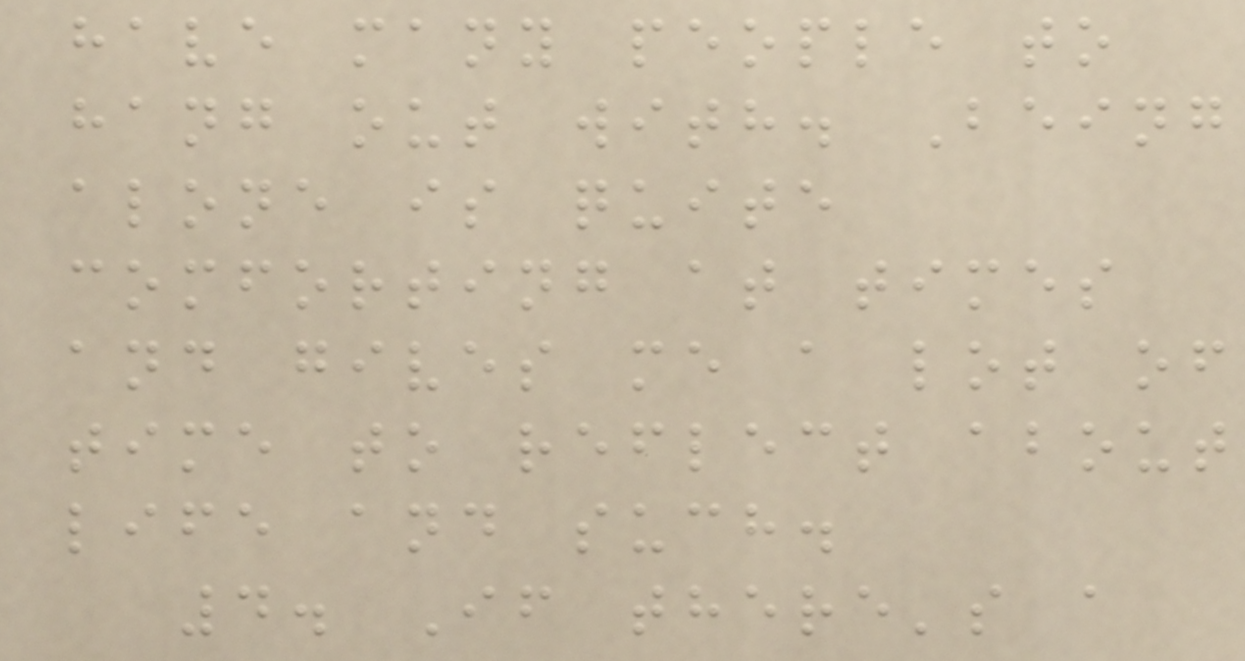have many people to
hang out with. Being
alone is quite
comforting at times
and gives me a lot of
time to reflect about
life and such.
4. If there's a
